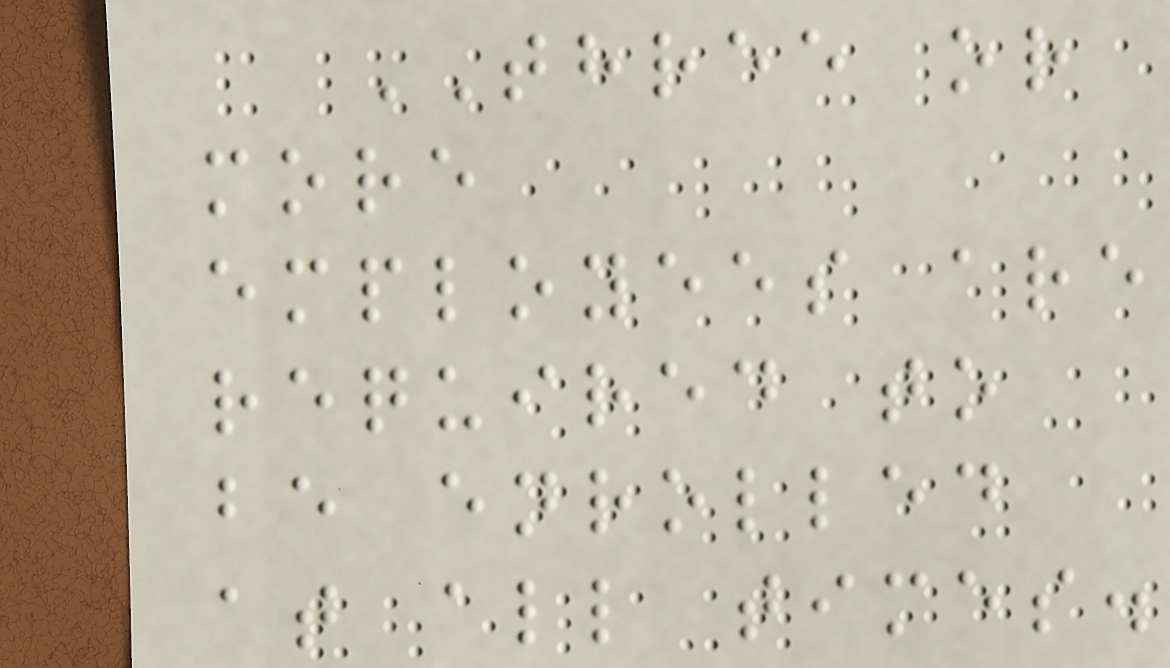THREE or
more
employees are
required to
be enrolled
at all times.
